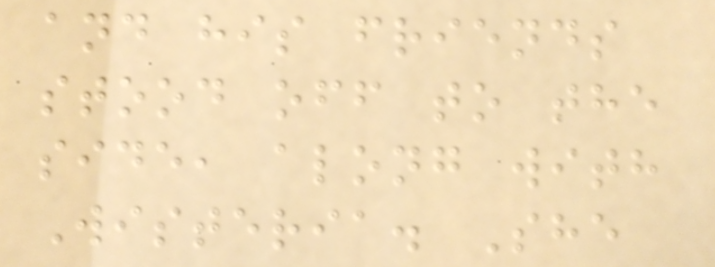and his friends
stood off to the
side, along with
Wisteria. She
